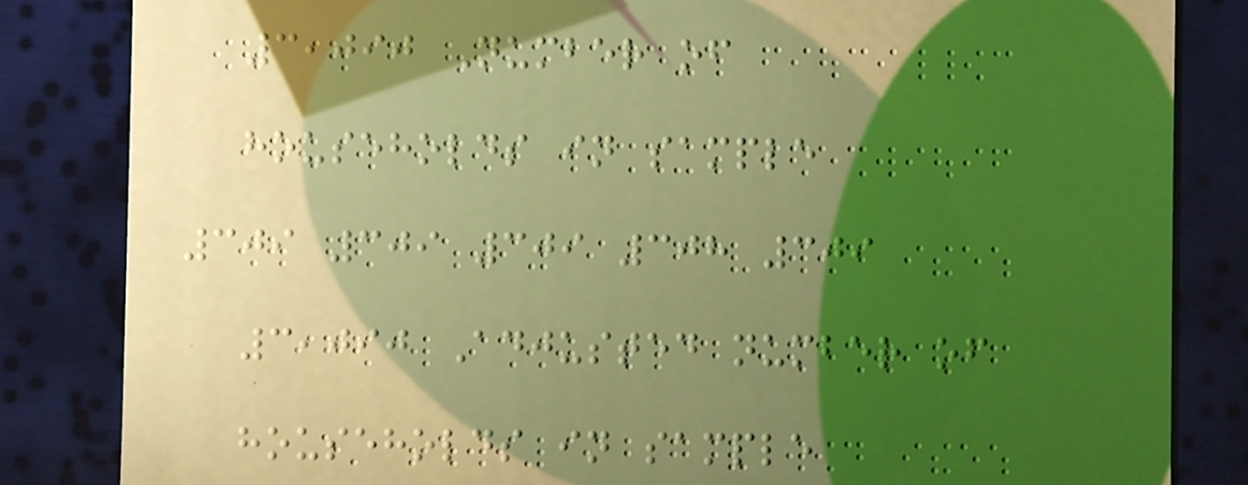3,090 Number of
households in sample
309 309 309 308 309
3,090 Adjusted number of
households in sample
